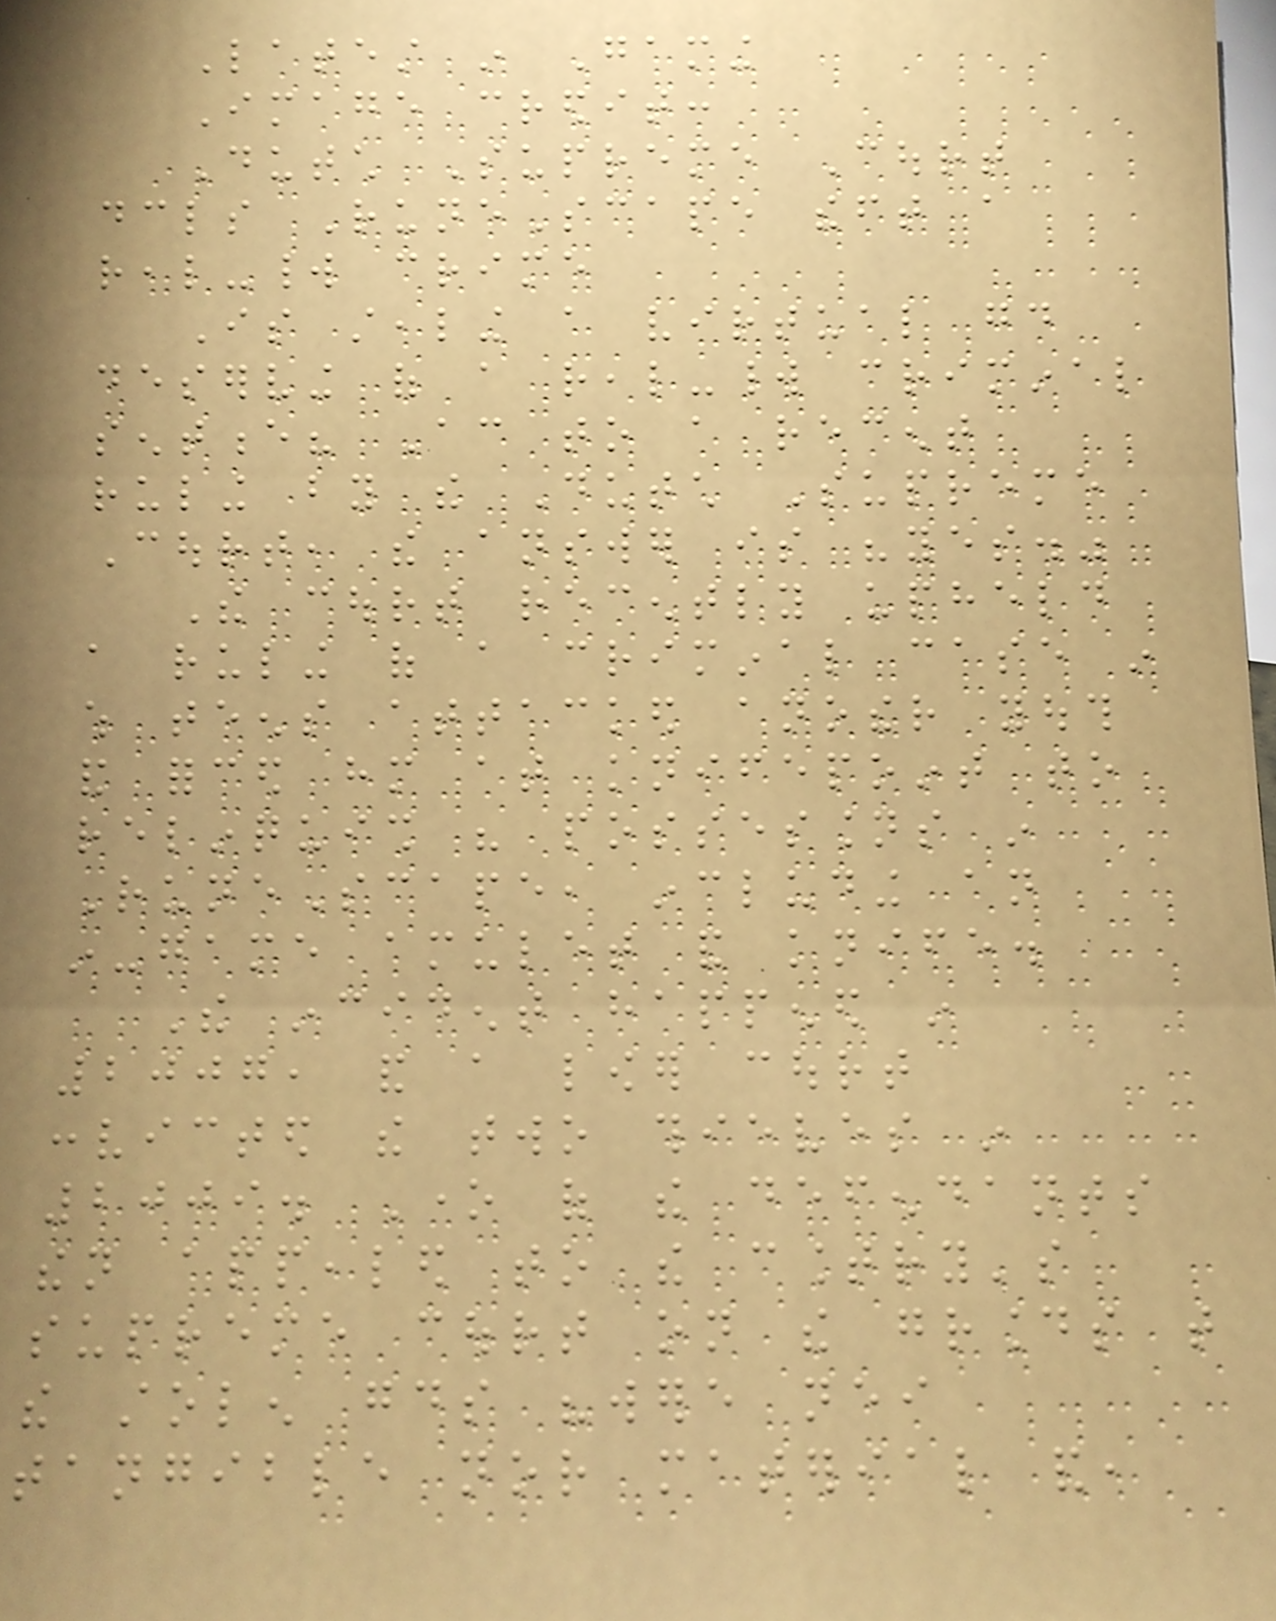Latest in Gaming
Image credit:
Dutch Supreme Court
declares RuneScape theft a
real-world crime
Is stealing a virtual good
deserving of a real-world criminal
sentence? According to a recent
ruling by the Dutch Supreme
Court, the answer is "yes."
The court recently upheld
a ruling of a criminal case in
which teens attacked another youth
and forced him at knifepoint to
relinquish his possessions in
RuneScape, including an
in-game amulet and knife.
The incident happened in
2007, and a lower court
convicted the two thieves in
2009. One of the defendants
then appealed to the country's
supreme court on the grounds that
the stolen goods "were neither
tangible nor material and,
